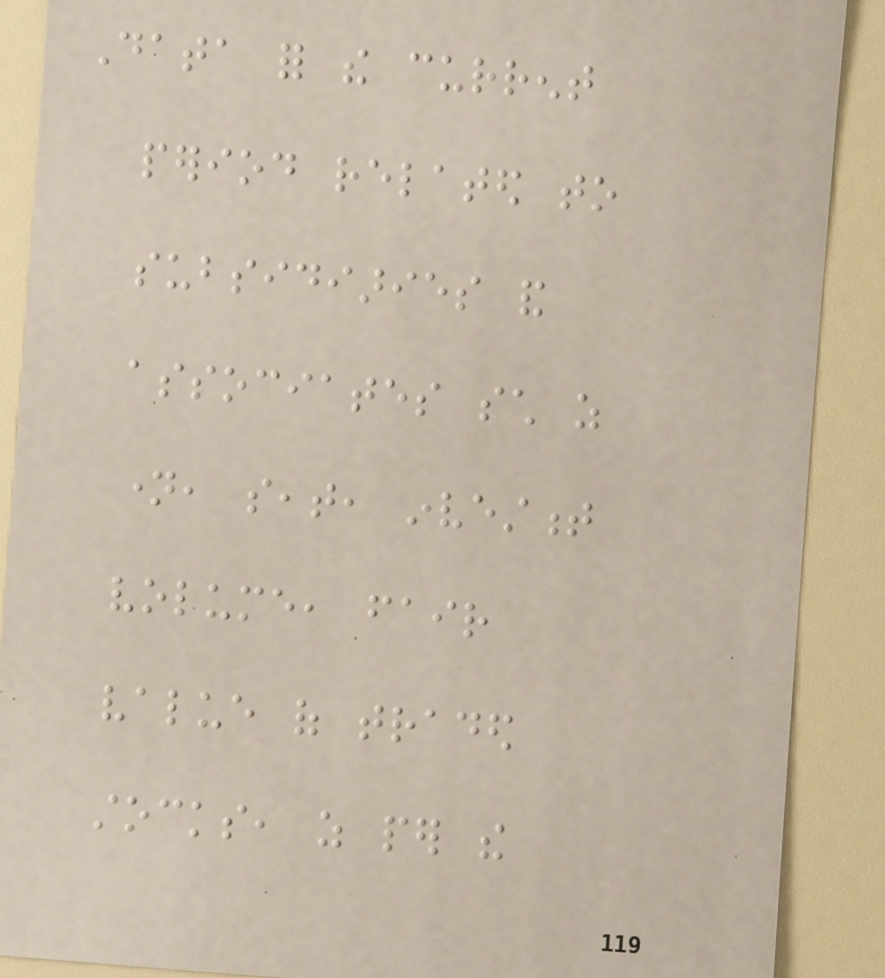Data for the current
period related to
subsidiaries and
associates such as
name, seat, investment
volume, fair
value of traded
stocks, as per the
